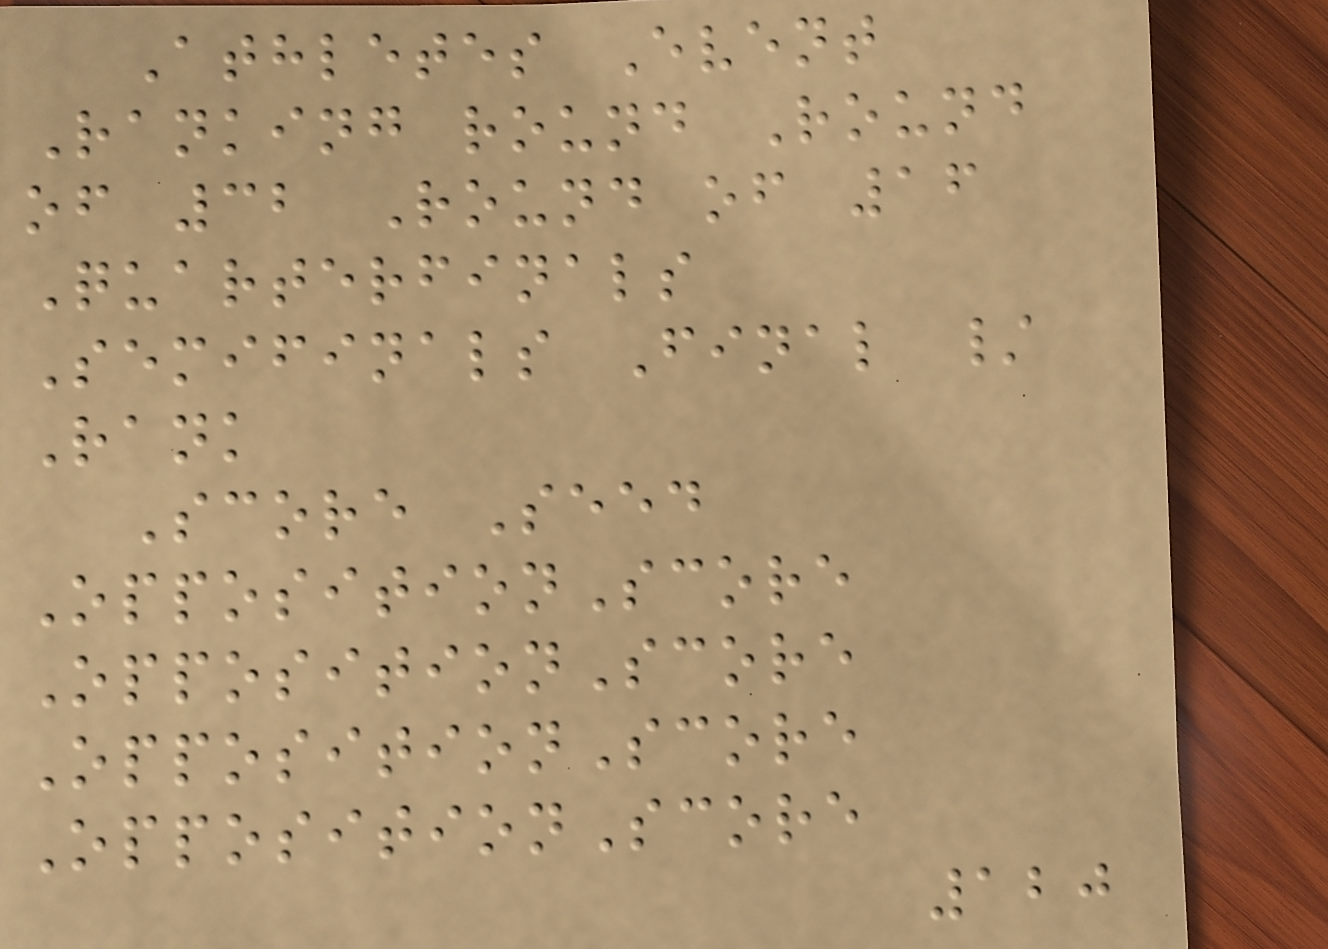Athletes Event
Ranking round Round
of 32 Round of 16
Quarterfinals
Semifinals Final /
Rank
Score Seed
OppositionScore
OppositionScore
OppositionScore
OppositionScore
120
